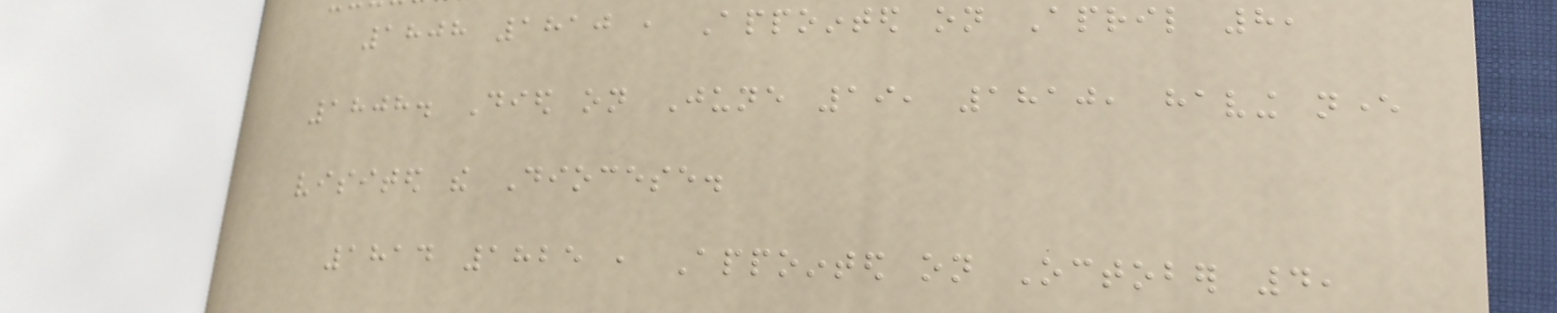1808 1810 , Appointed on April 8,
1808. Died on June 19, 1810, having never
visited the Diocese.
1814 1825 , Appointed on October 4,
